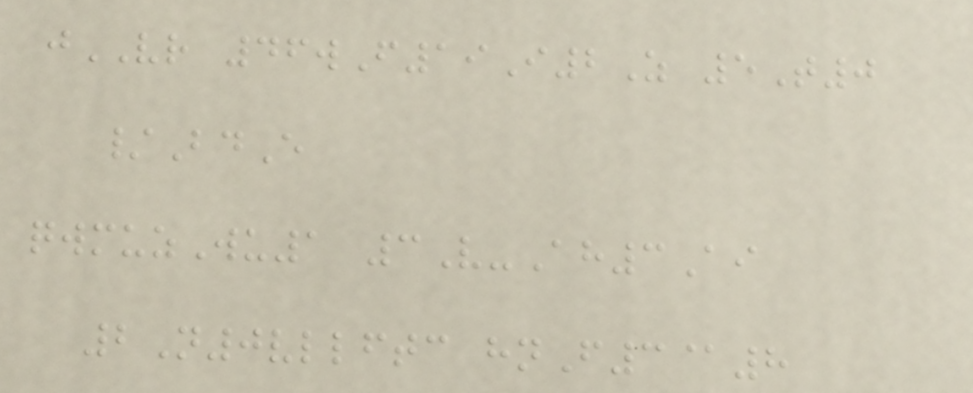jVR 46wF19I2Z 5T0
/BdE
qwmuzWu1 3V-Ah3Ai
2N0vllftc hnF3@8
